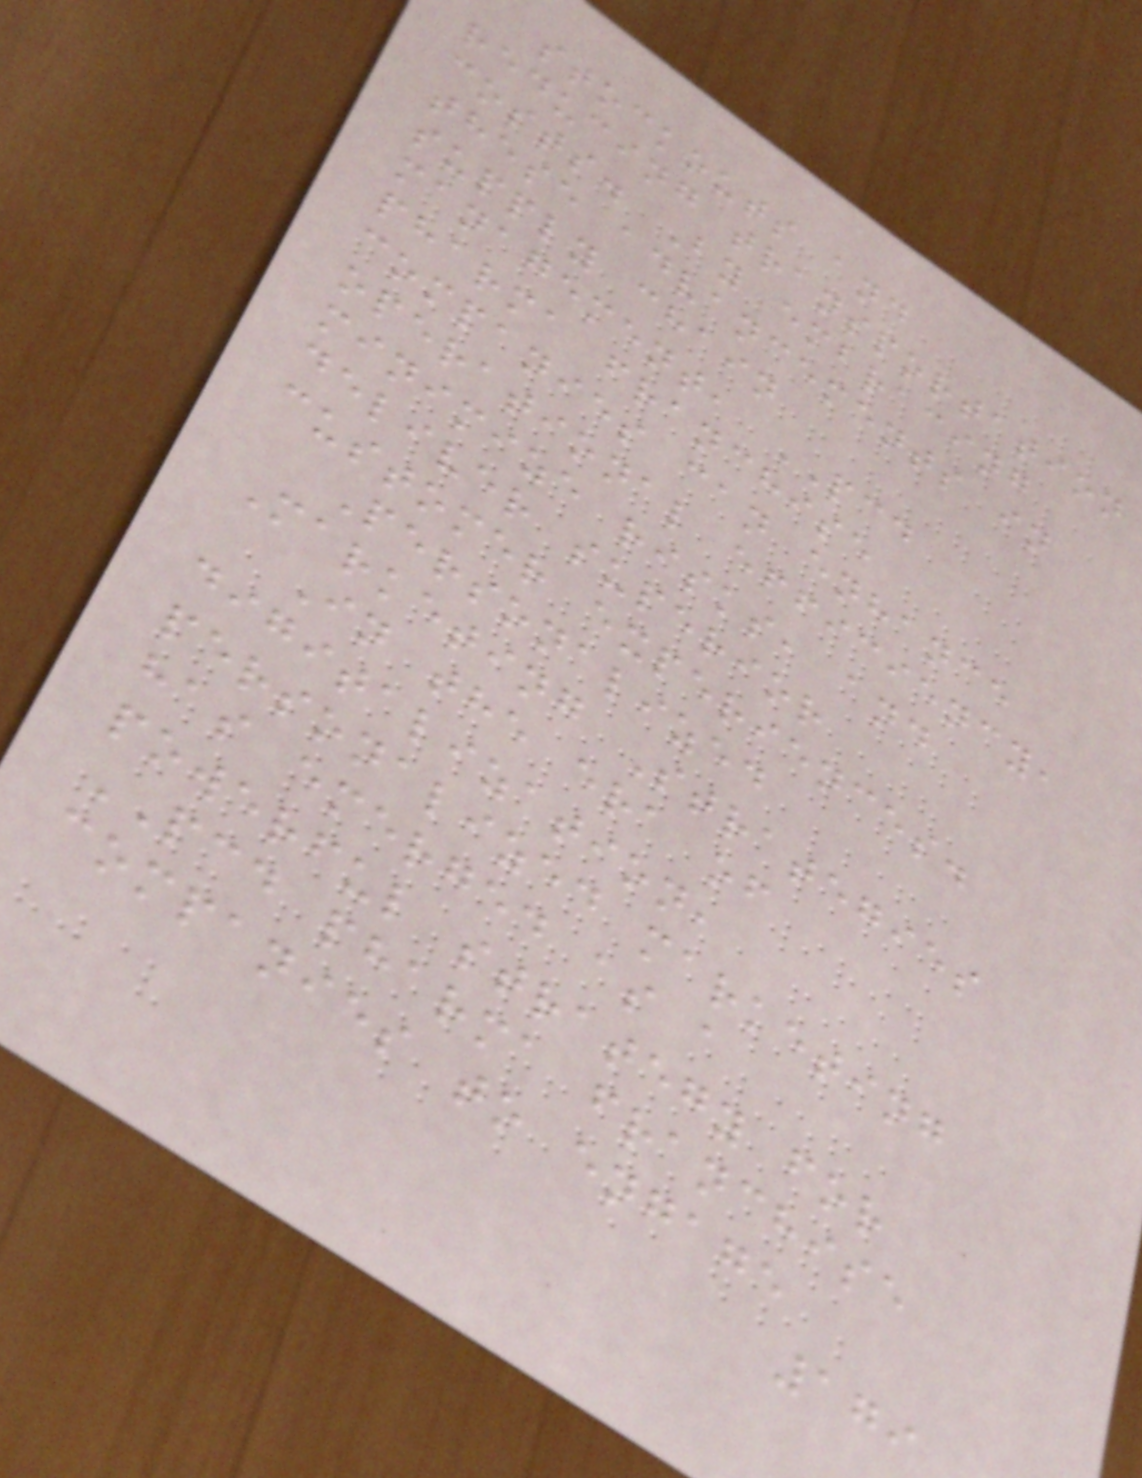stockouts and
reducing transportation
costs. By embracing
these advancements in
supply chain
management, PCD
pharma franchise
companies can enhance
operational efficiency,
minimize risks, and
deliver superior
customer experiences.
Personalized
Marketing Strategies
In the era of
digitalization,
personalized marketing
has emerged as a
powerful strategy for
PCD pharma franchise
companies to engage
179
